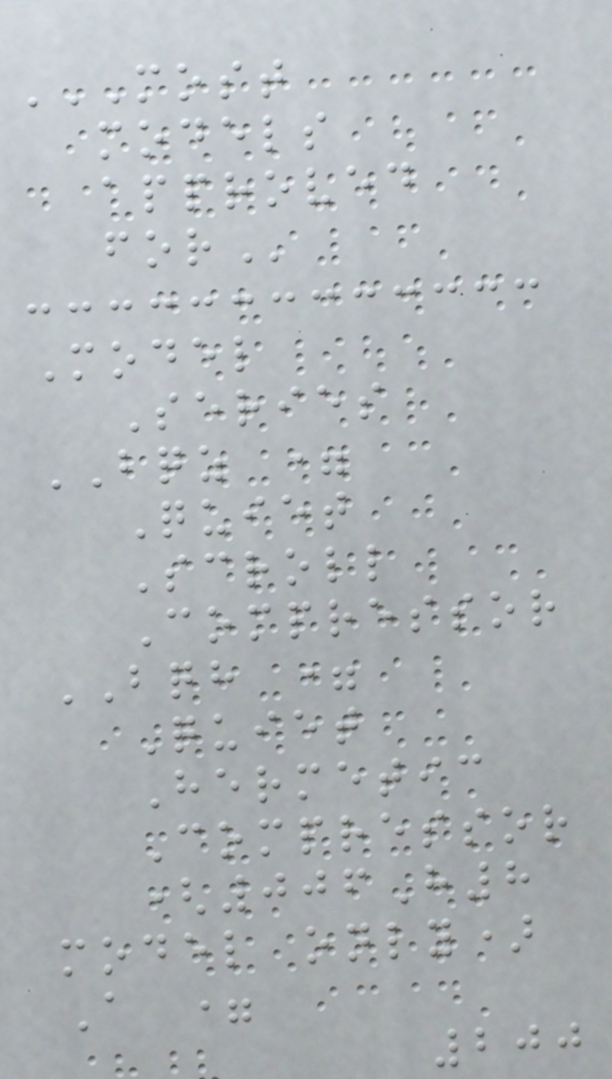MOST
MODELS
APPROVED
FOR
Model
Series
BQZ =
Quiet
Scroll
Compressor
BQH =
Quiet
Hermetic
Compressor
(006H8
model only)
A =
200
